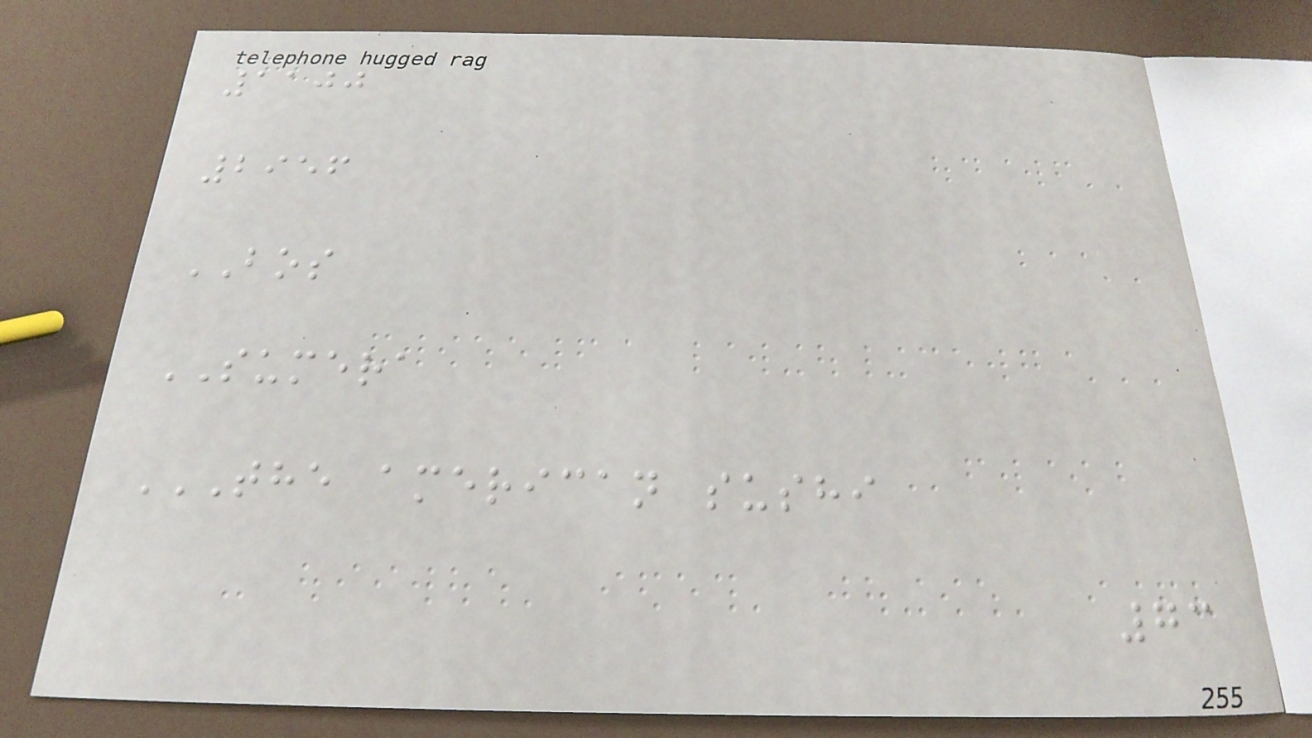1100
2956
BOS
SUMERA
THE AMERICAN SUSHI
73
